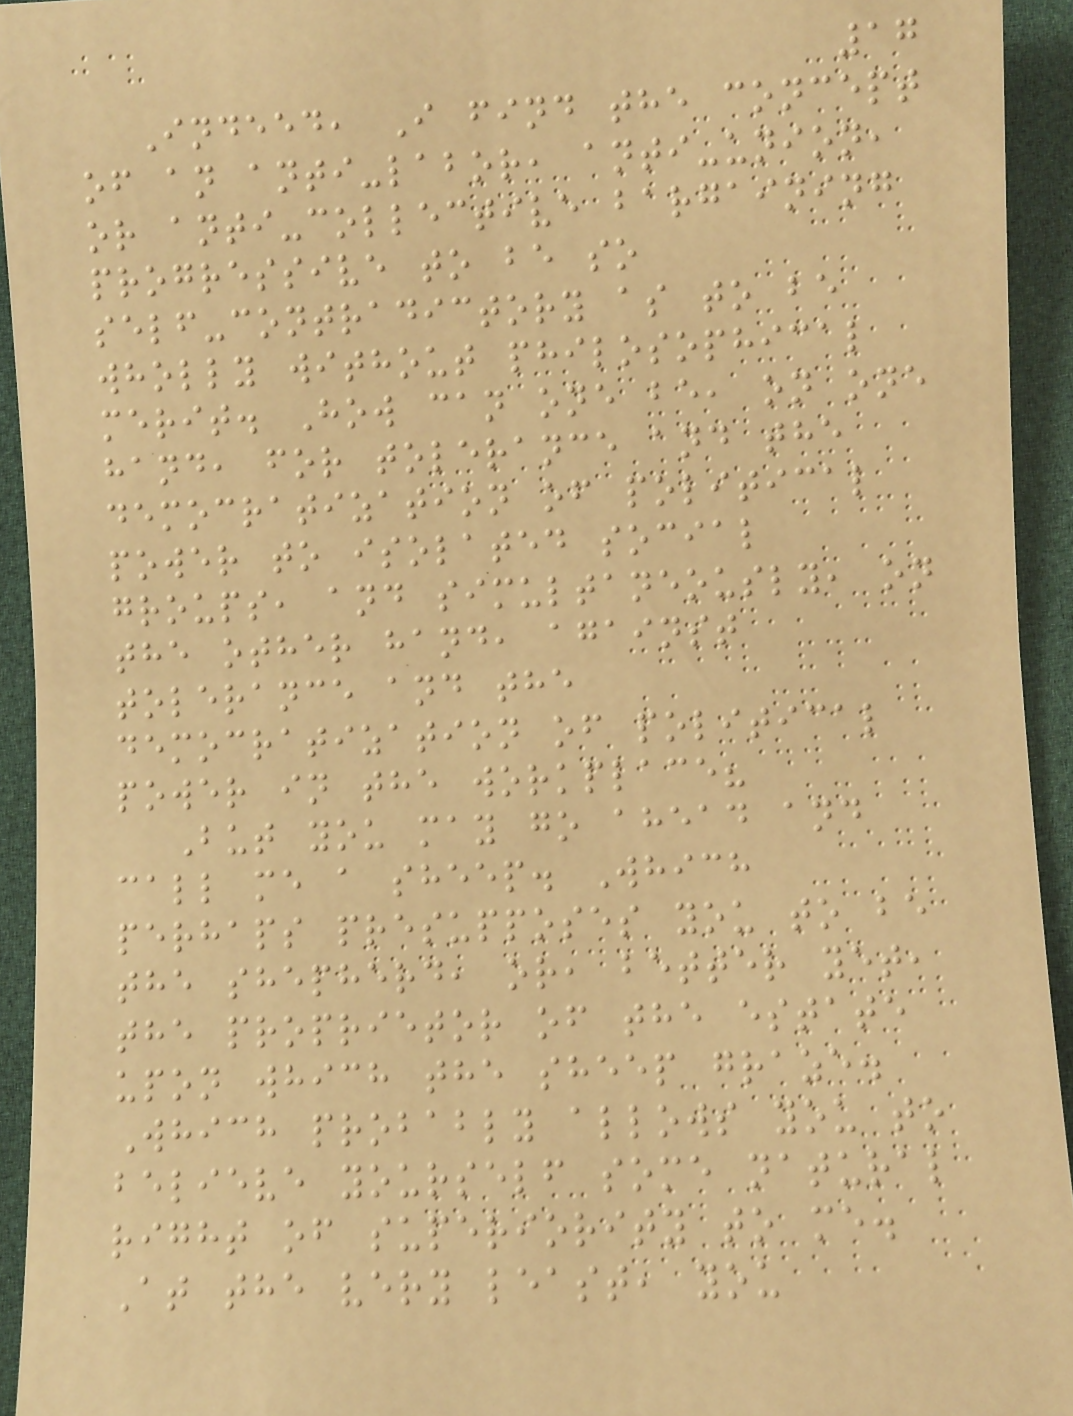17
Indeed, I find the concept
of an anti-labor, anti-union,
or anti-collective bargaining
progressive to be so
self-contradictory as to be
wholly without philosophical
merit. How can one be, on one
hand, for tolerance and the
democratization of political
power to isolated social
groups, and simultaneously, on
the other hand, against
tolerance and the
democratization of political
power in the workplace?
But you may go ahead and
call me a sheep. Which
perhaps presupposes you to be
the shepherd, or, better yet,
the proprietor of the estate
upon which the sheep graze.
Which probably allows you to
believe yourself some natural
right of superiority to me.
At the very least, you
